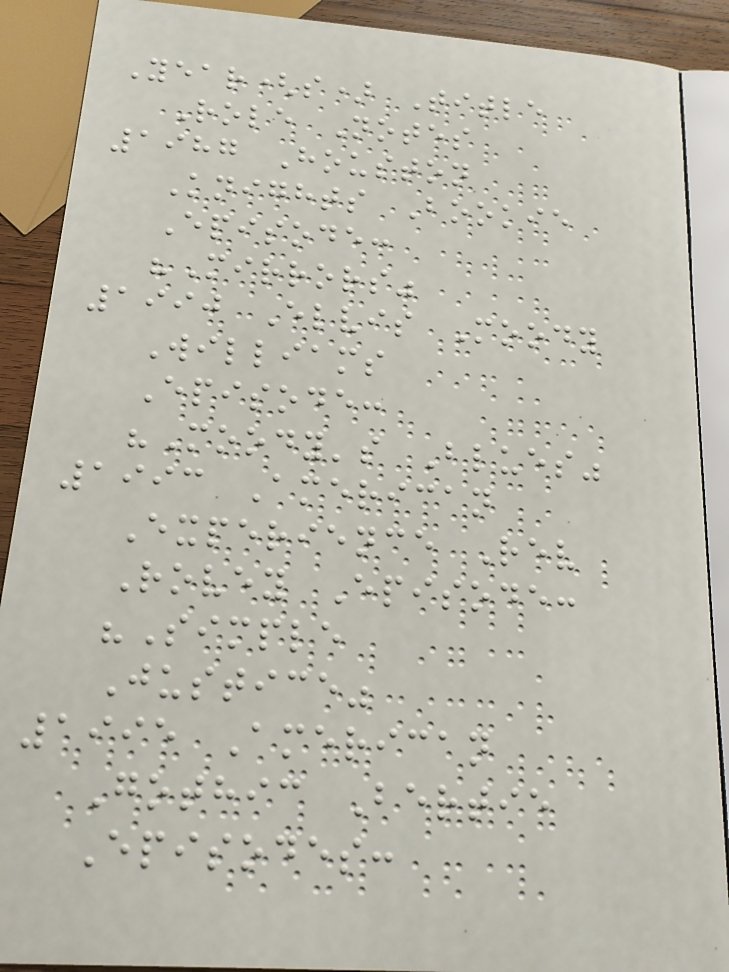Year(s) Title
Role Notes
1987 Houston
Knights Bookie
Episode:
"Mirrors"
1990 Elvis Moody
Williams
Episode:
"Moody's Blues"
1993 American
Experience Rev
Rovey Episode:
"Simple
Justice"
1995 American
Gothic Bertie
Episodes:
